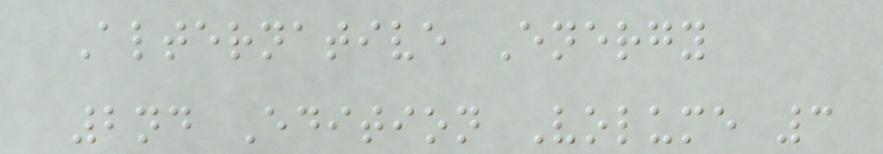Alternative Energy
2nd Edition Volume 3
